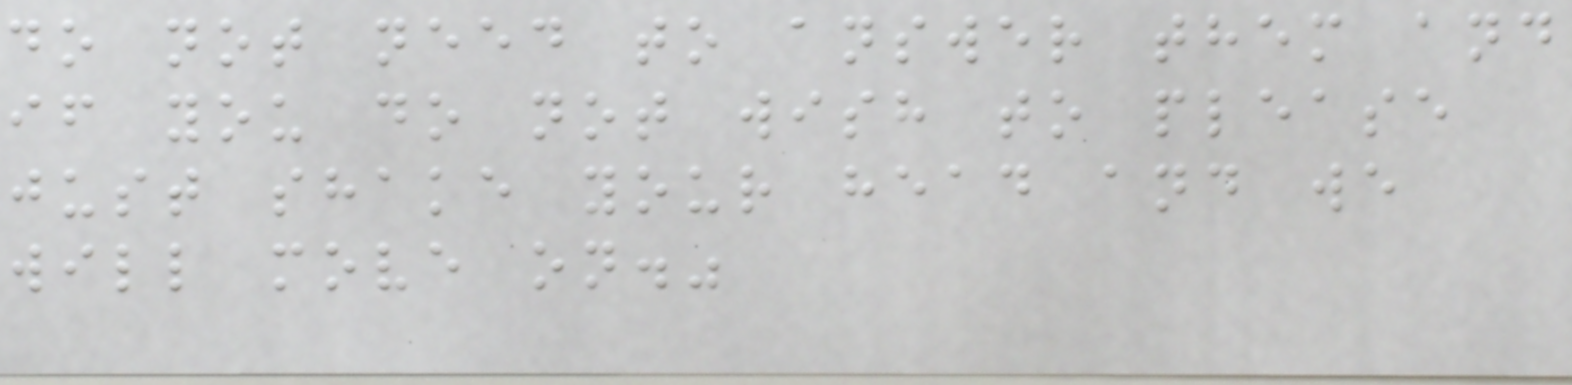do not need to answer them and
if you do not wish to please
just shake your head and we
will move on."
